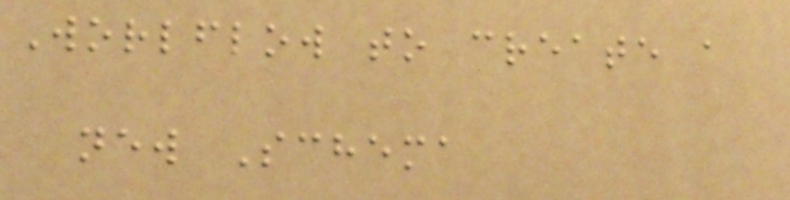Worlflow to create a
new Schema
